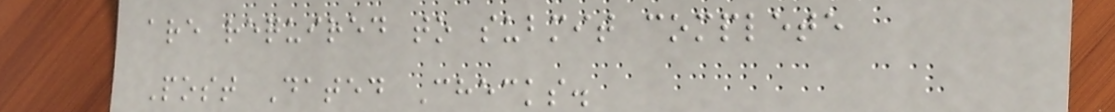are required to submit complete
Post Dated Checks.
